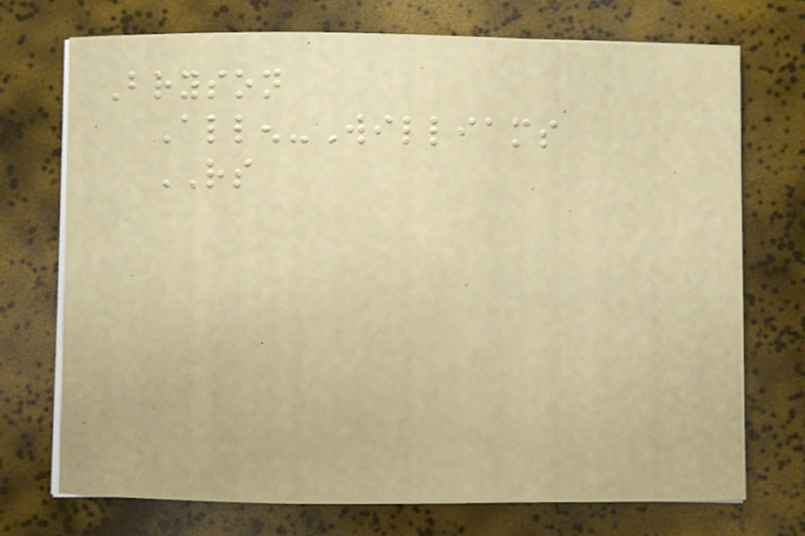Bryson
Allen-Williams
RS
